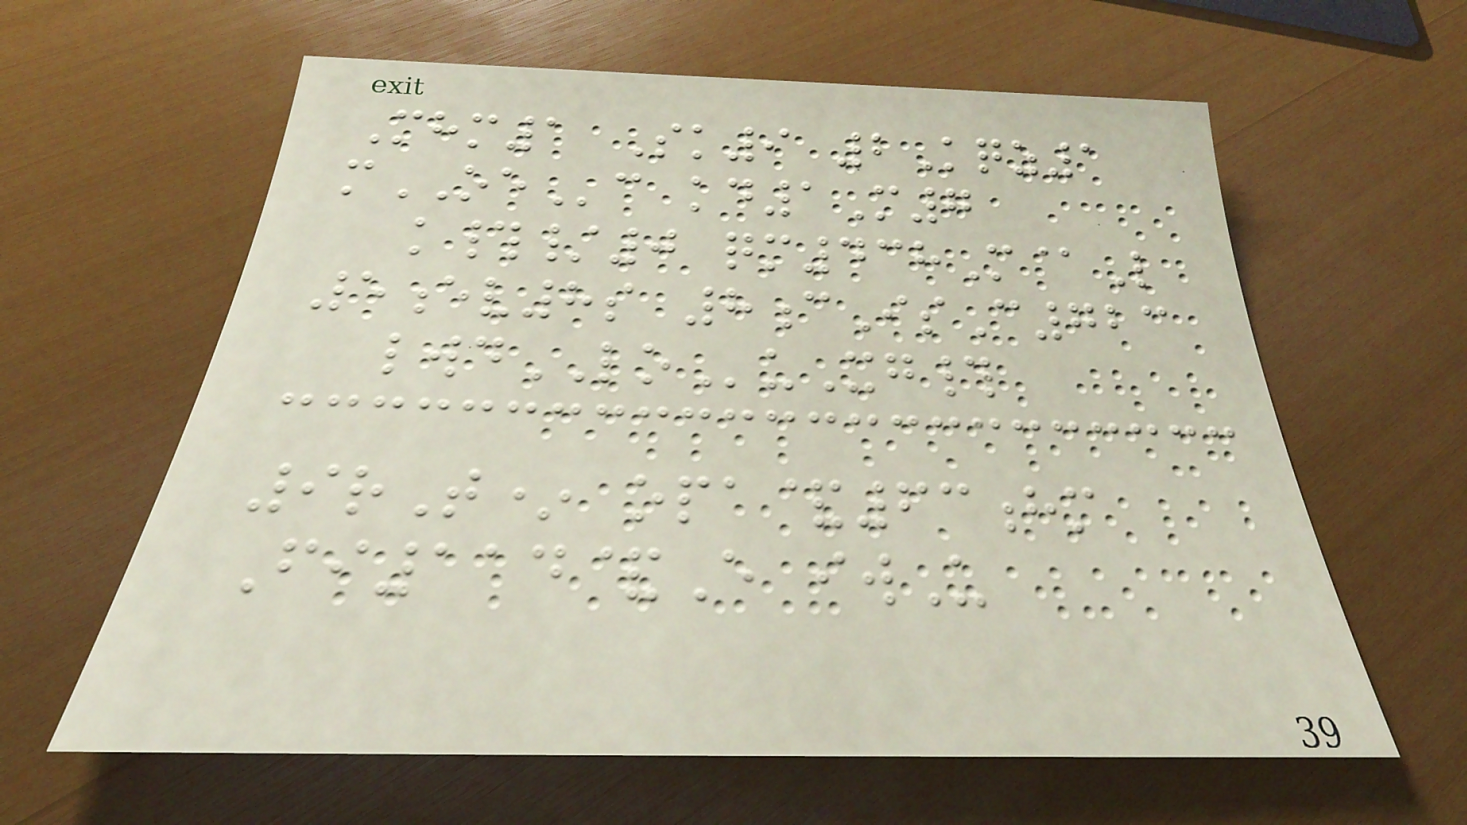Mhm1 Sk9 2Kqz1
mOEc kd1M7
k#/0 qm438M@L
5ev8s 8cIsC723
lwdLOuXg#
9rT* opa&63hm
Fi114&E iwU
